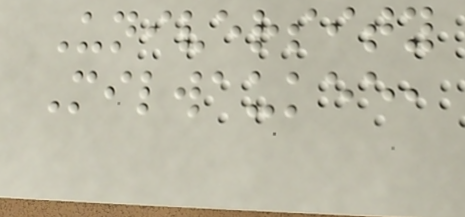University
Milwaukee,
